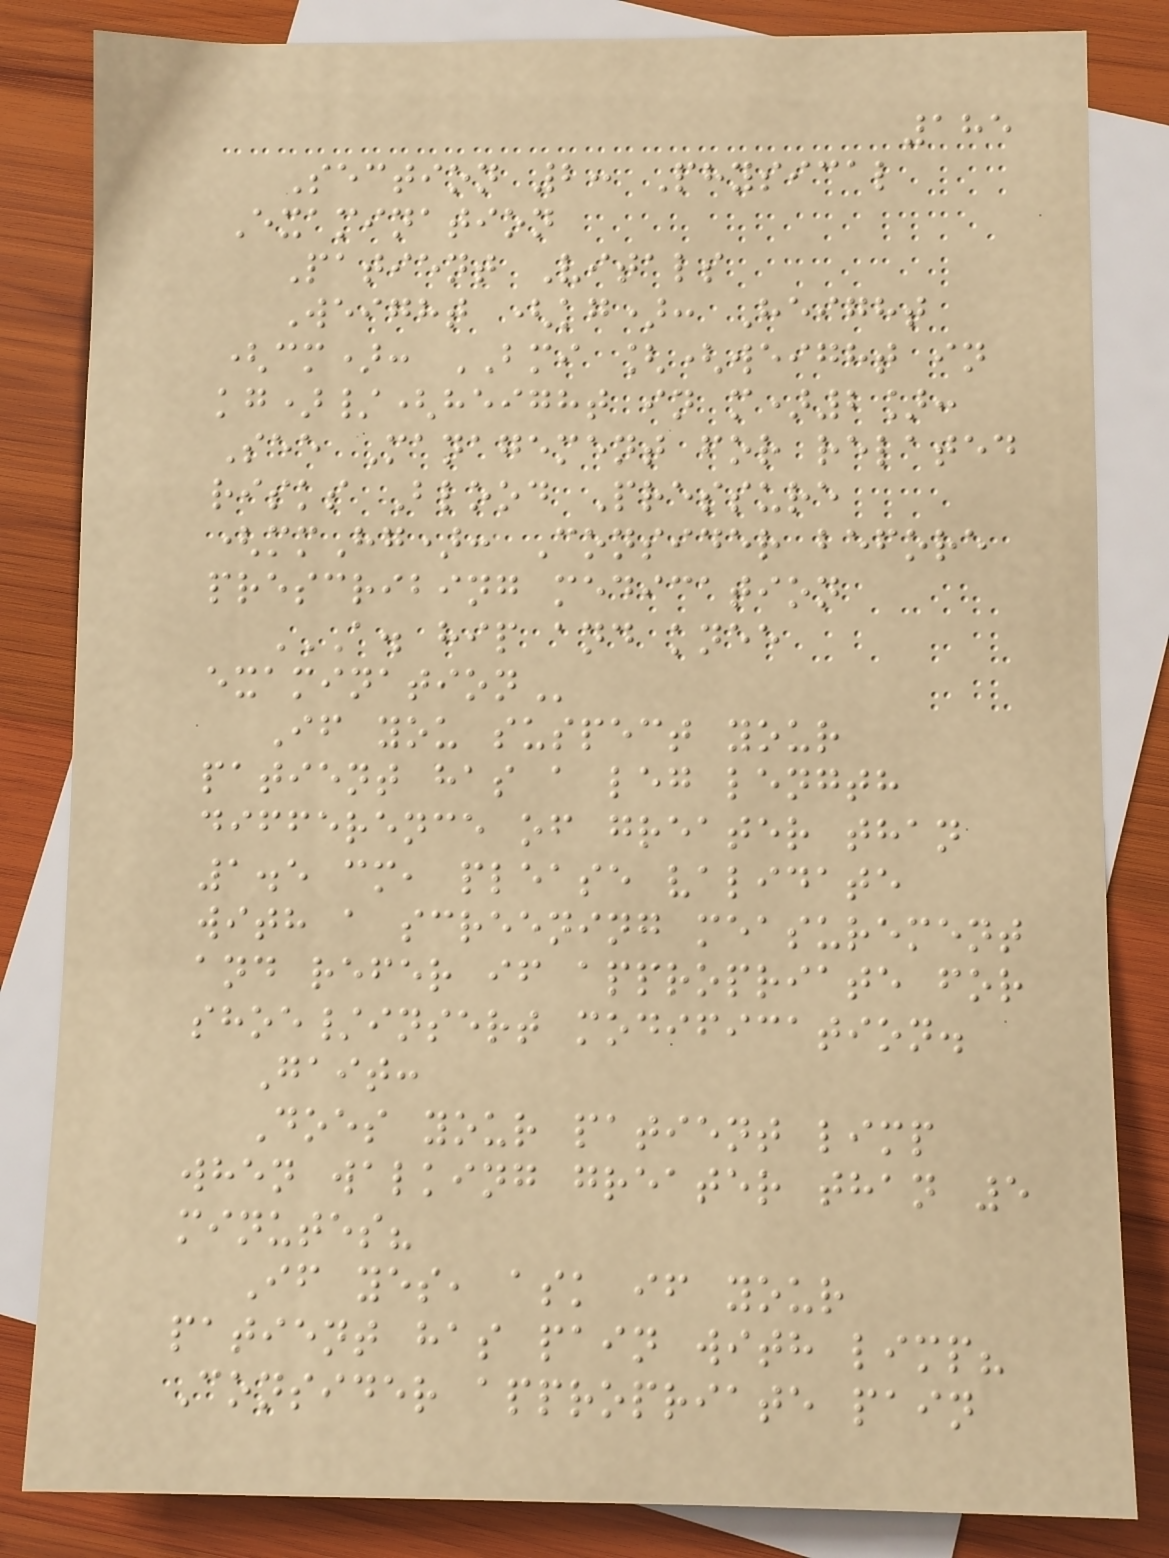185
Section 2: Physical
Examination
Patient Vitals
Weight (kg): Height
(cm): BMI [(weight in
kg)/(height in m)2]:
See Management for related
risks Blood Pressure
(mmHg): Consider before
prescribing medication
A. HIP AND KNEE
EXAMINATION
If you suspect your
patient has a leg length
difference of greater than
1.5 cm, please validate
with a screening measurement
and refer if appropriate for
shoe/insert modification.
Gait:
Does your patient limp
when walking greater than 5
minutes?
If yes, ask if your
patient has pain with limp?
Consider appropriate pain
